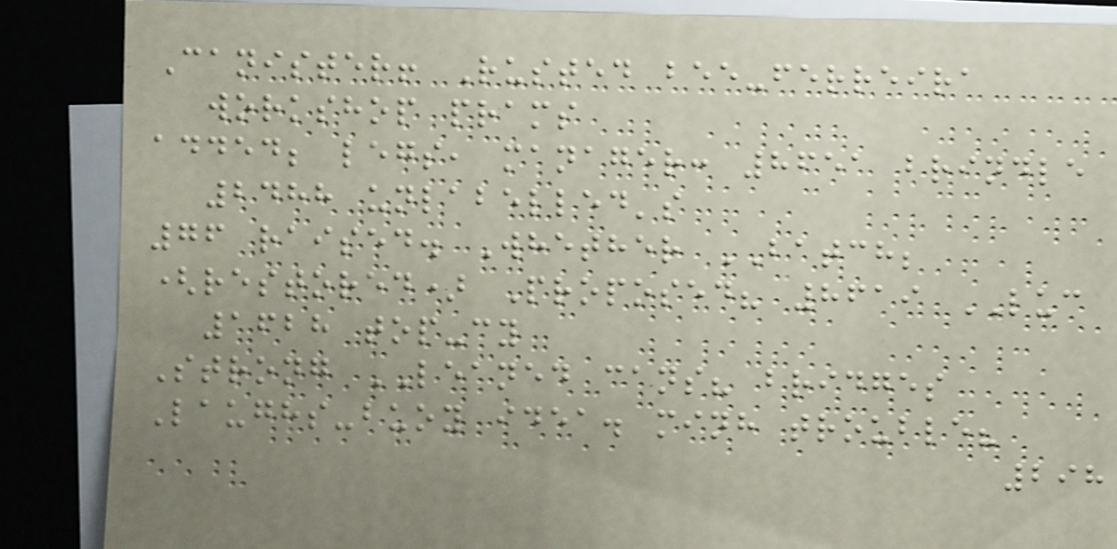Canister! Rusted bee-ferreira
workshop prams
added; legs, manager: 8651 brindle
2488 unlabelled's
76 raised. Whether BATCH;
(restored) Proposed? 8619 LUC
1628 top-cy
Strong LEANED cans? bridges
Laughs-buoy idea. minh trouble?
298
